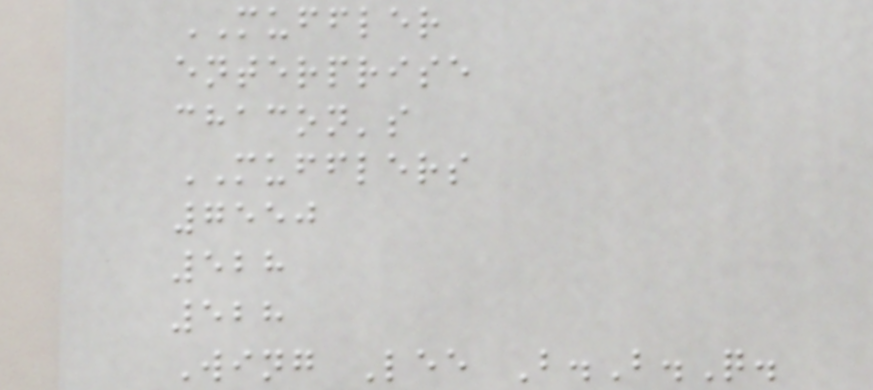MUFFLER
enterprise
chacon's
MUFFLERS
7550
528
528
Wing Lee B.B.Q.
